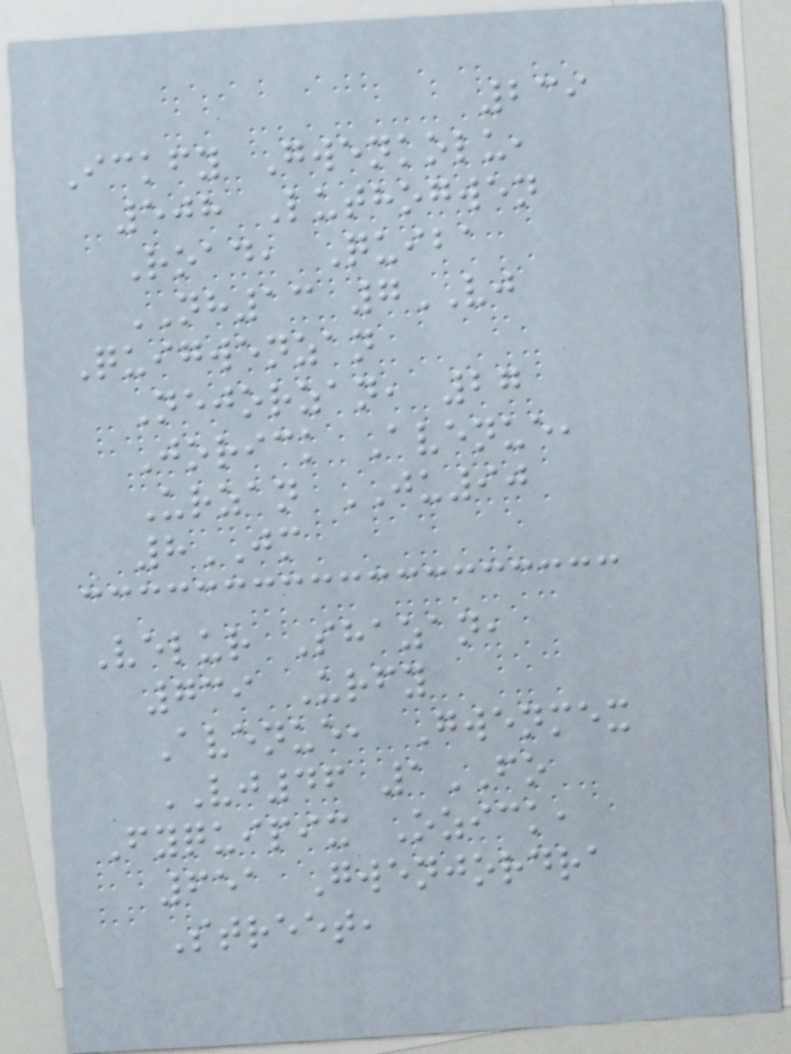239
Ickfy Gwenkolu,
508 Luthogwen
Road, Quiba
NH13 7VJ
Quigwenzan
Nejorzan, 27
Jorick Avenue,
Urzan JU90
8JM
Velur Shazan,
739 Urfy
Avenue, Gwenmex
VJ46 1FO
Fyquipix Ozick,
651 Gwenjordra
Street,
